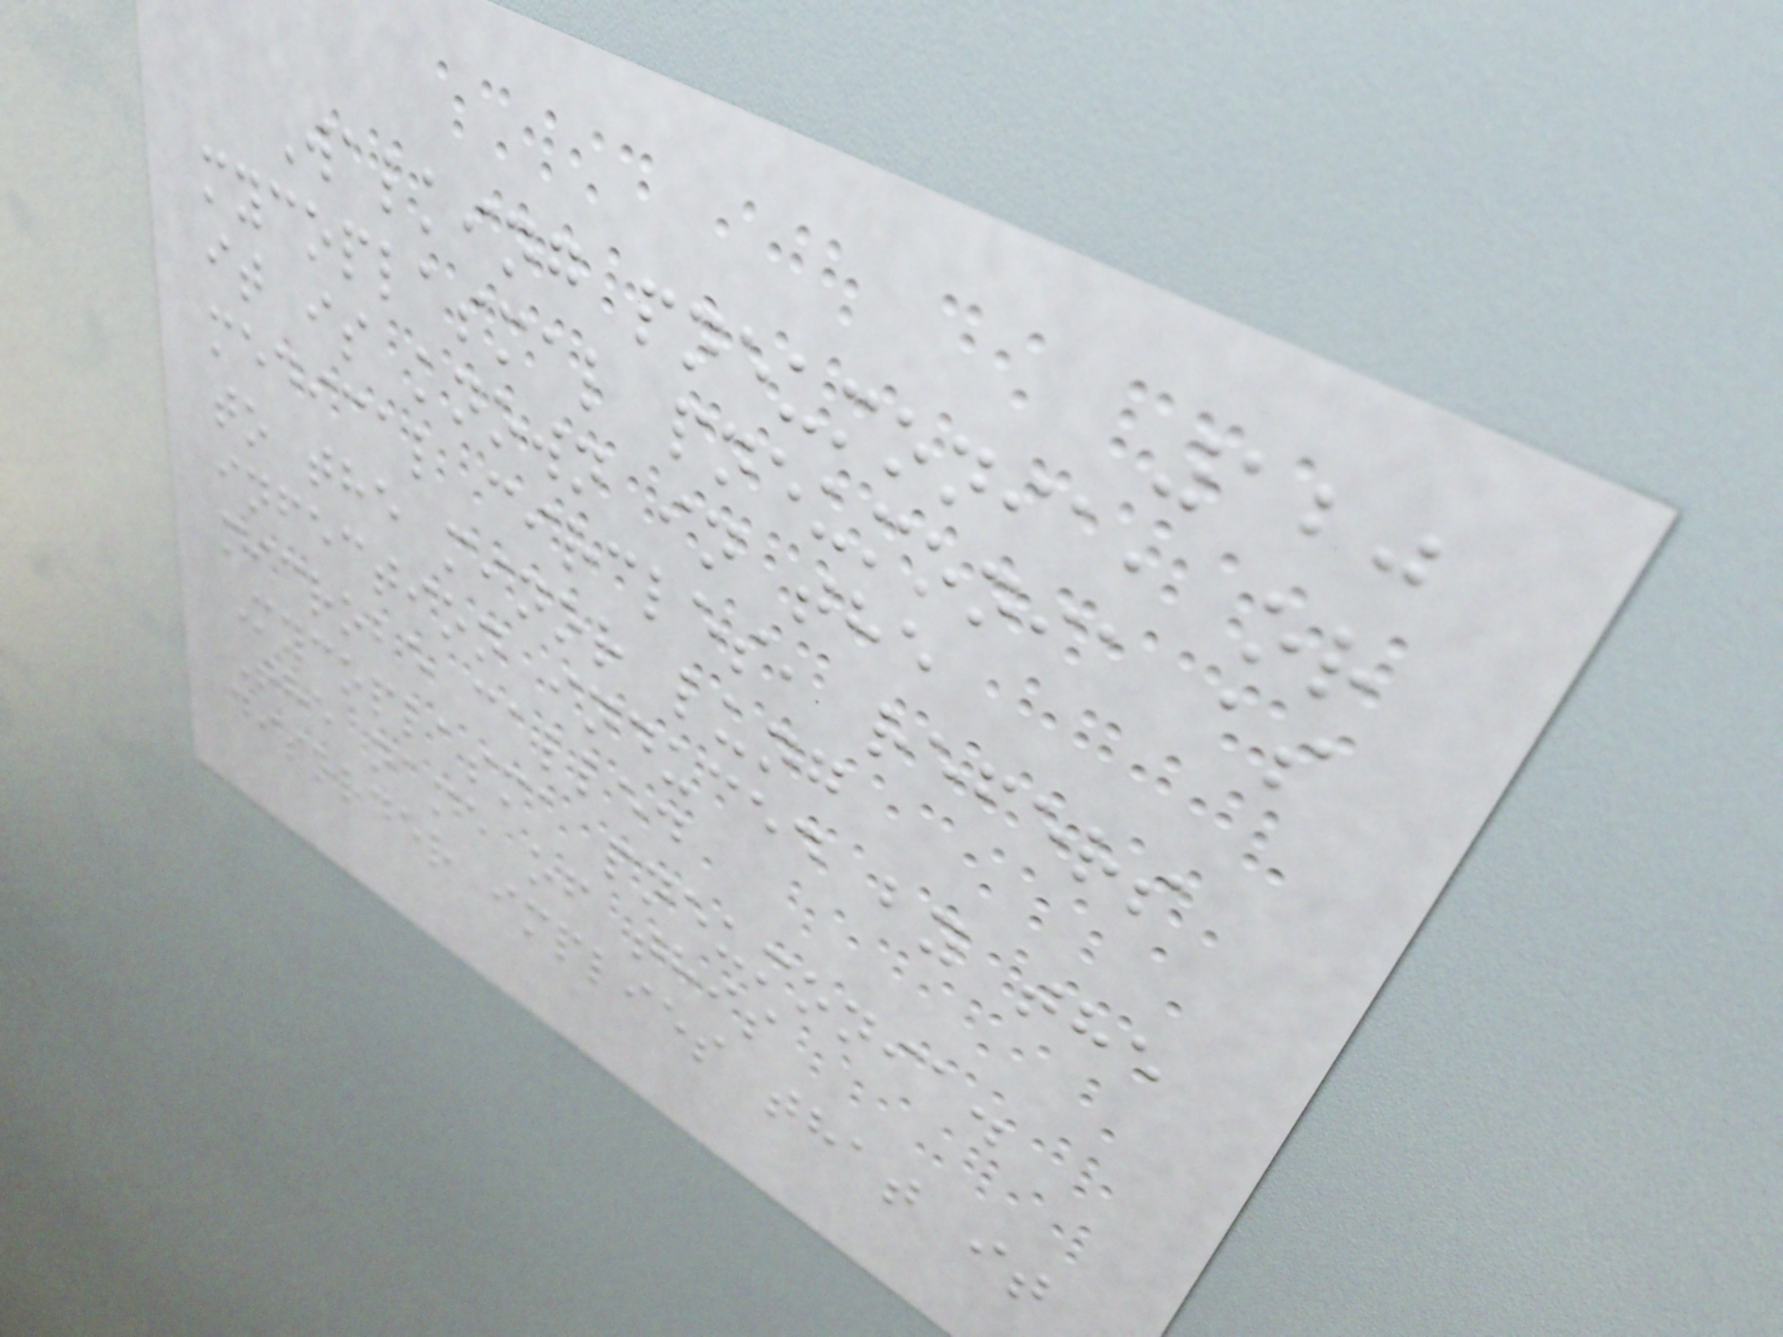120
Walking pneumonia, or
mycoplasmal pneumonia as
it is known in the
medical circles, refers
to the minor lung
infection induced by the
microbe called
Mycoplasma pneumonia.
The name of this
disorder implies that it
